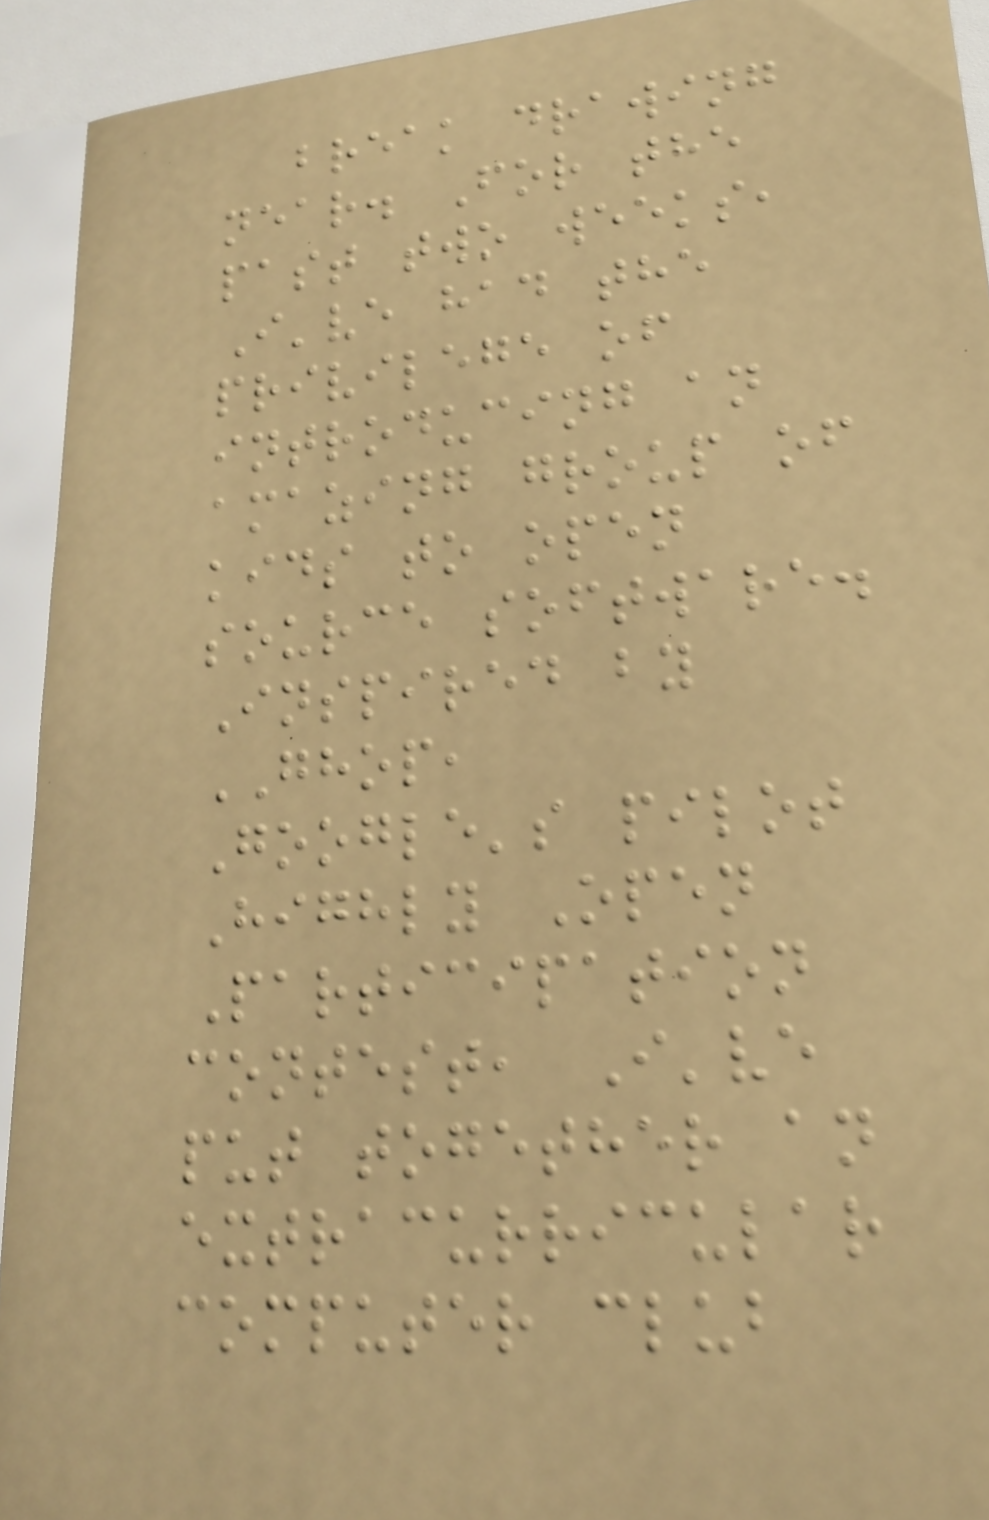break drawing
near. For the
past two weeks,
I've had the
privilege of
introducing an
amazing group of
kids to open
source software.
Inspired by
GHOP,
Google's pilot
Highly Open
Participation
contest, I've
put together an
extracurricular
computer club
